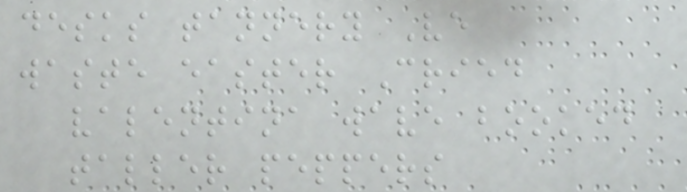desks tannery Ve
waste easter Cried
valentina wave booked
taller peppers
